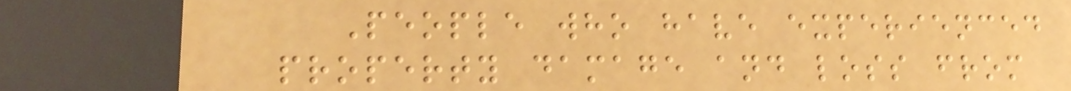People who have experienced
property damage and loss from
